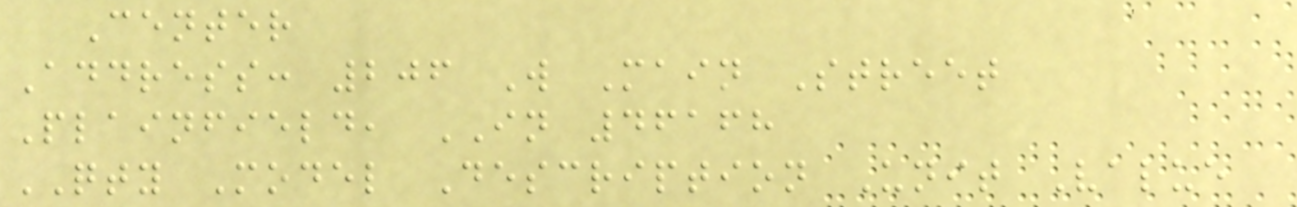Center
Address: 206 W Main Street
Plainfield, IN 46168
QTY Model Description Unit Value
